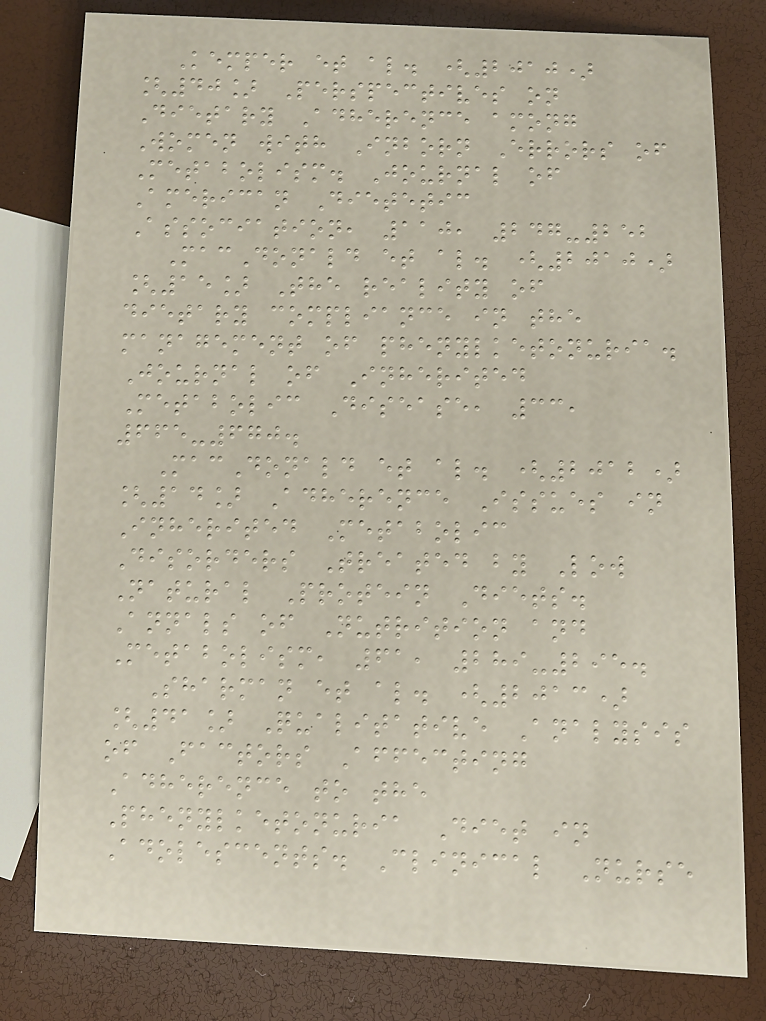Kemper et al. (2010)
[40] Perspectives on
Dietary Adherence among
Women with Inborn Errors of
Metabolism. Journal of
American Dietetic
Association, 110, 247-252
MacDonald et al. (2010)
[15] The reality of
dietary compliance in the
management of phenylketonuria.
Journal of Inherited
Metabolic Disease, 33,
665-670.
MacDonald et al. (2012)
[14] Adherence Issues in
Inherited Metabolic
Disorders Treated by Low
Natural Protein Diets.
Annals of Nutrition and
Metabolism, 61, 289-295.
Sharman et al. (2013)
[41] Qualitative Analysis
of Factors Affecting
Adherence to the
Phenylketonuria Diet in
Adolescents. Clinical Nurse
